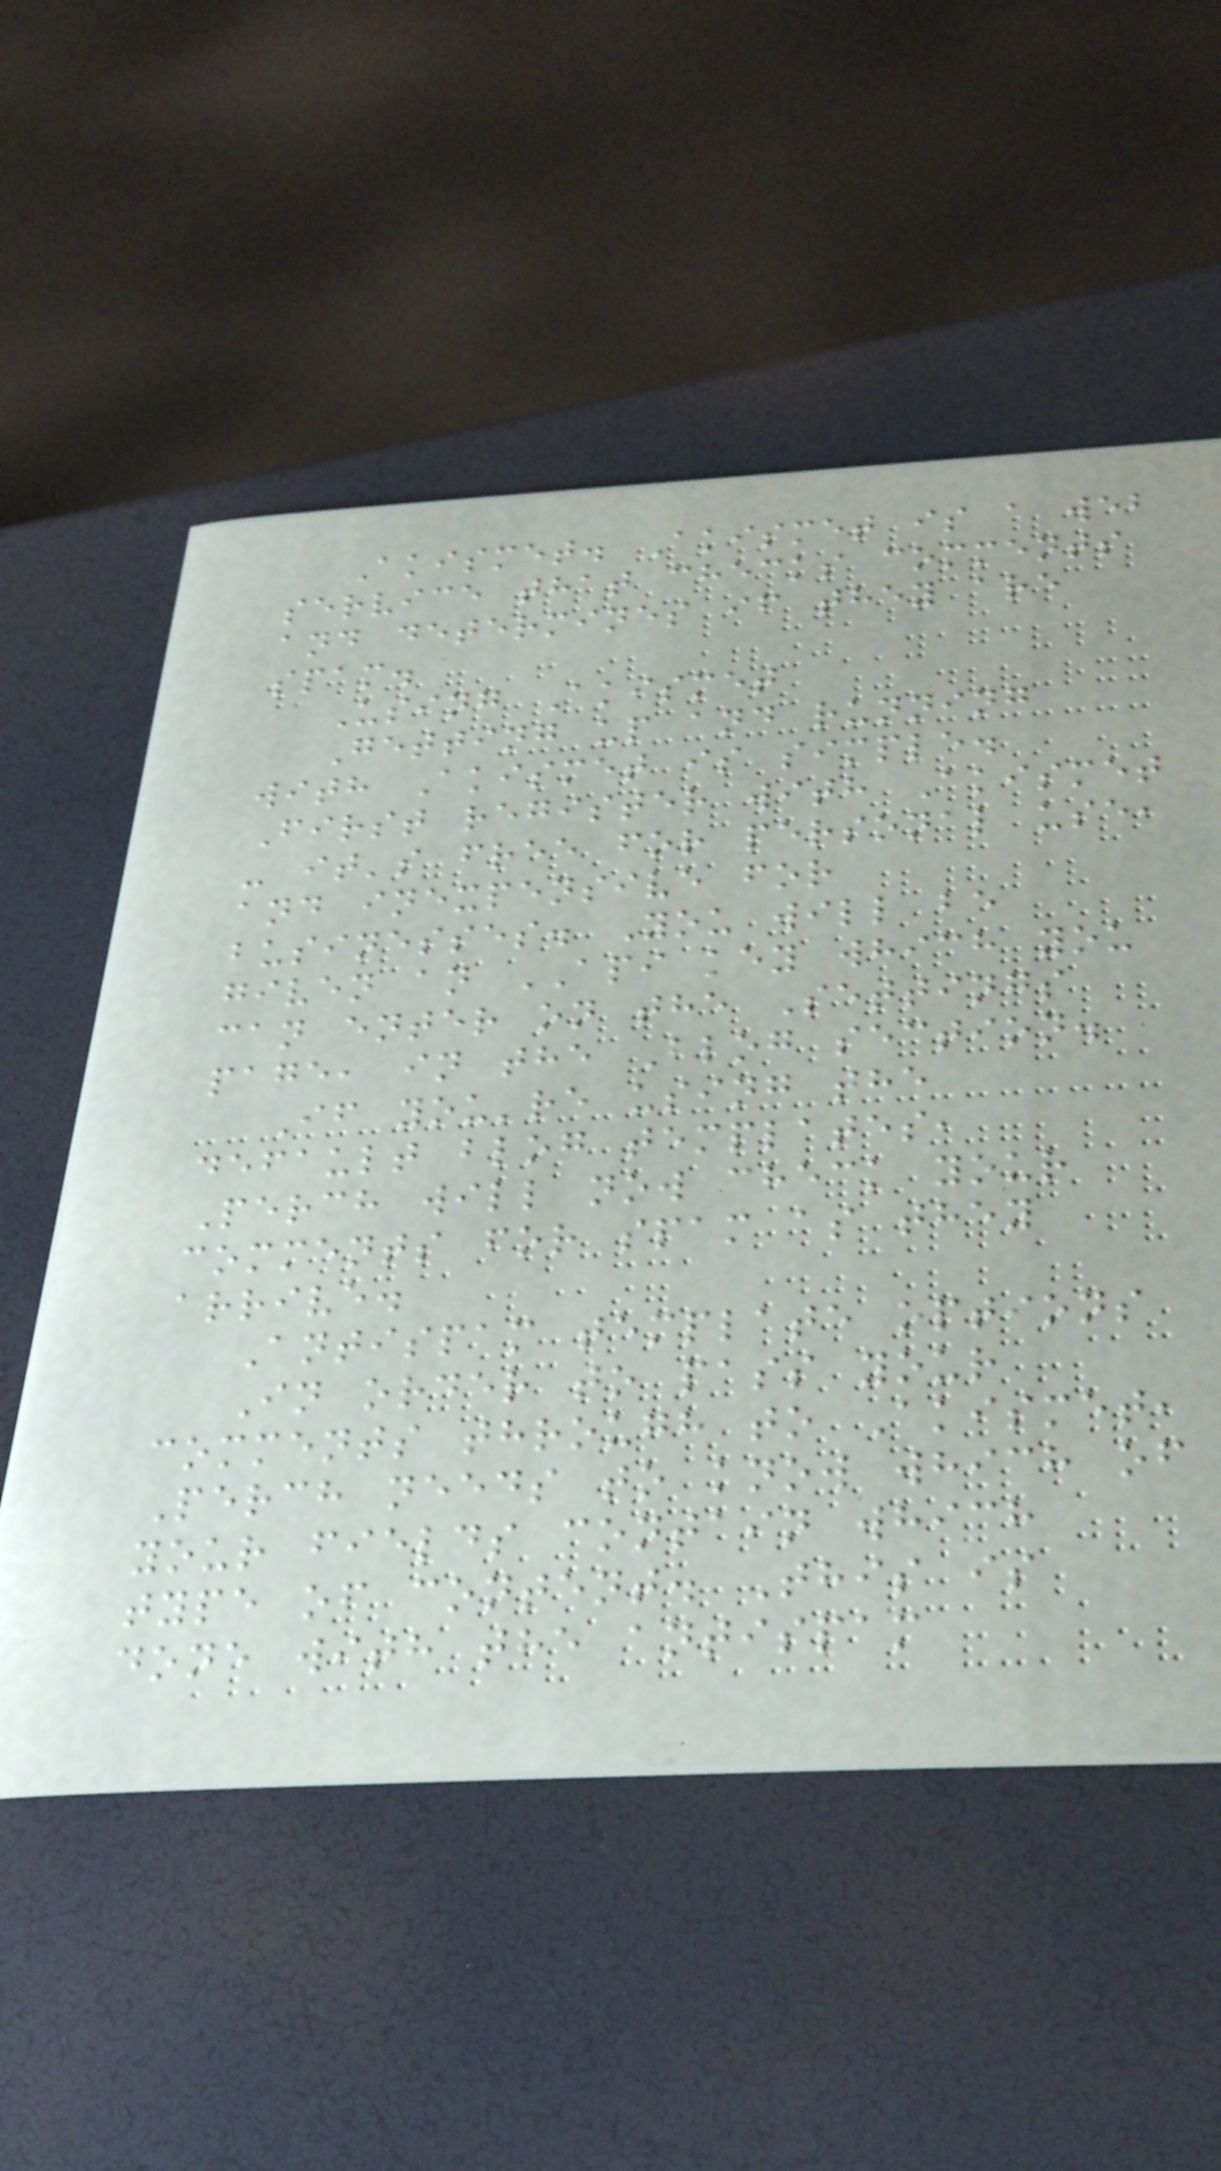Akismet. Akismet is a web
service that checks comments
and determines if they are
spam.
Using Akismet
Getting up and running
with Akismet is simple.
First register with Akismet
- it's free for personal use,
and inexpensive for
businesses. You will be
given an API key which you
can enter on the Settings
page, in the Blog section.
If you're using the
default blog templates,
Perch will now check your
comments for spam as they
arrive.
Antispam template options
In order to pass your
comments through to Akismet,
Perch needs to know which of
your fields contain which
type of content. This is
done with the antispam
